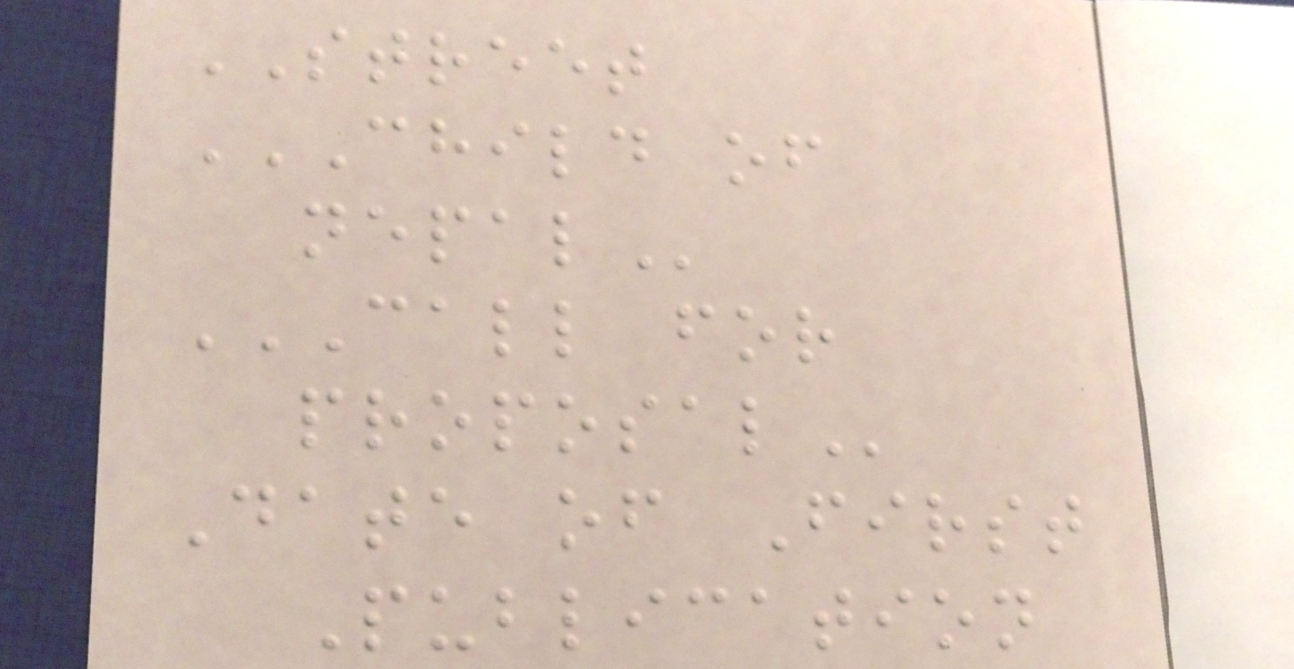STREET
CHILD OF
NEPAL
CALL FOR
PROPOSAL
Date of First
Publication
